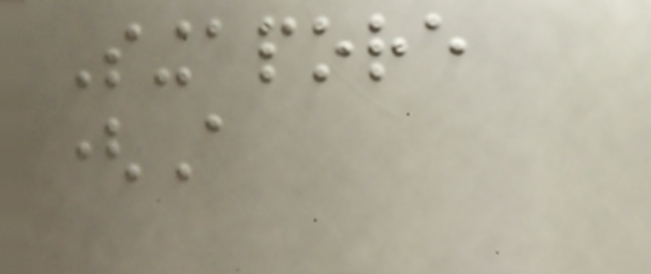Singapore
(A
